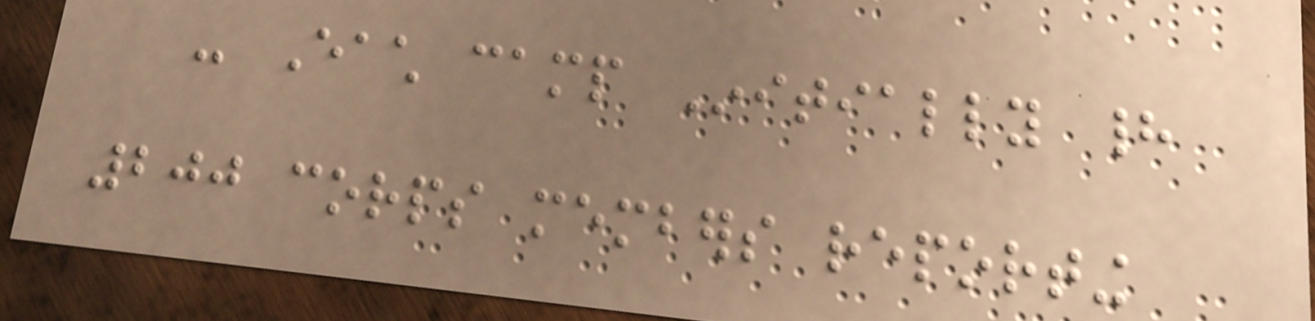- Each camp Initially had
200 corps members reporting
